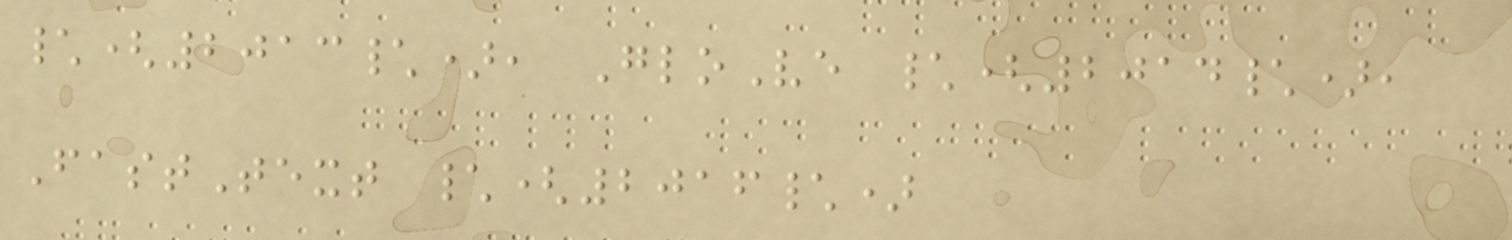\(2013\), GloVe \(2014\),
FastText \(2016\)
